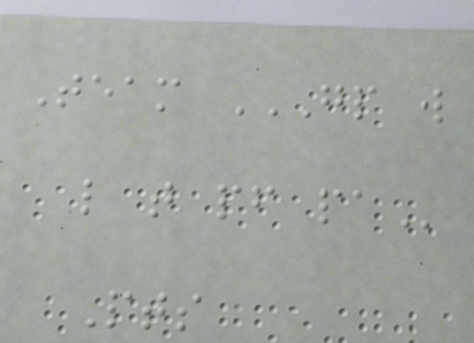Team GP W
L T PF PA
Pts
